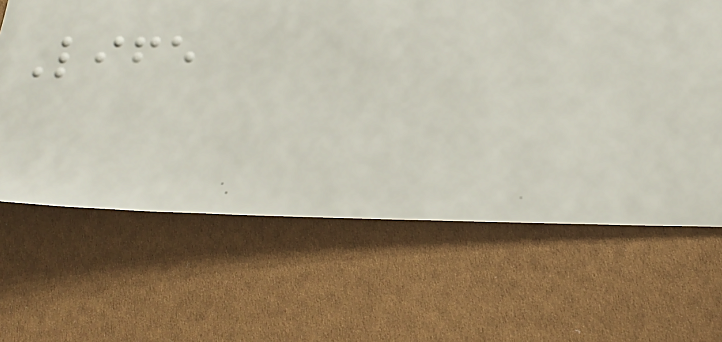Life
